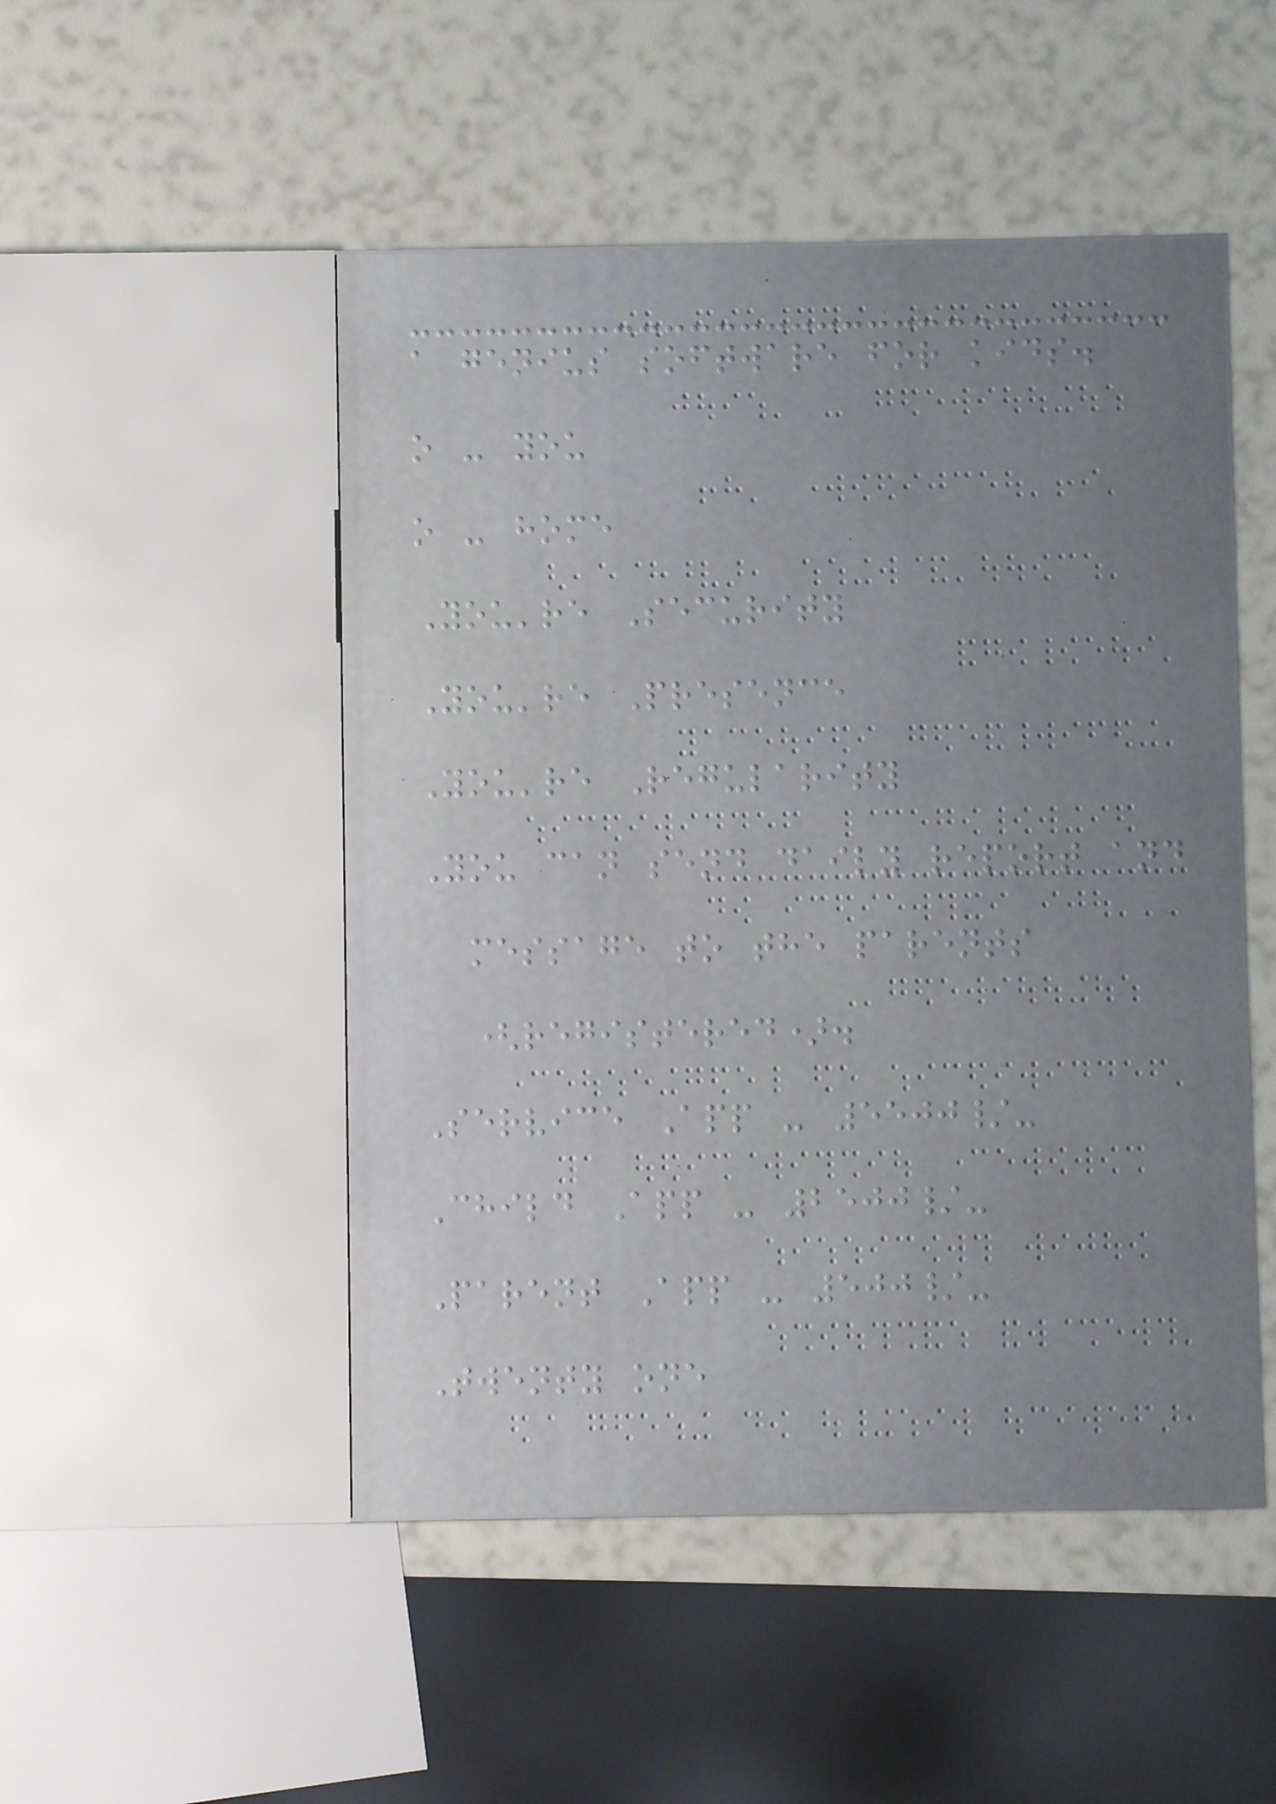a genius software for kids.
o - you
o - home
You're Security
You're Presence
You're Regularity
You can send daily report and
message to the parents
(registered).
Service App - 5500/-
Child App - 2500/-
Parent App - 500/-
Twenty one
